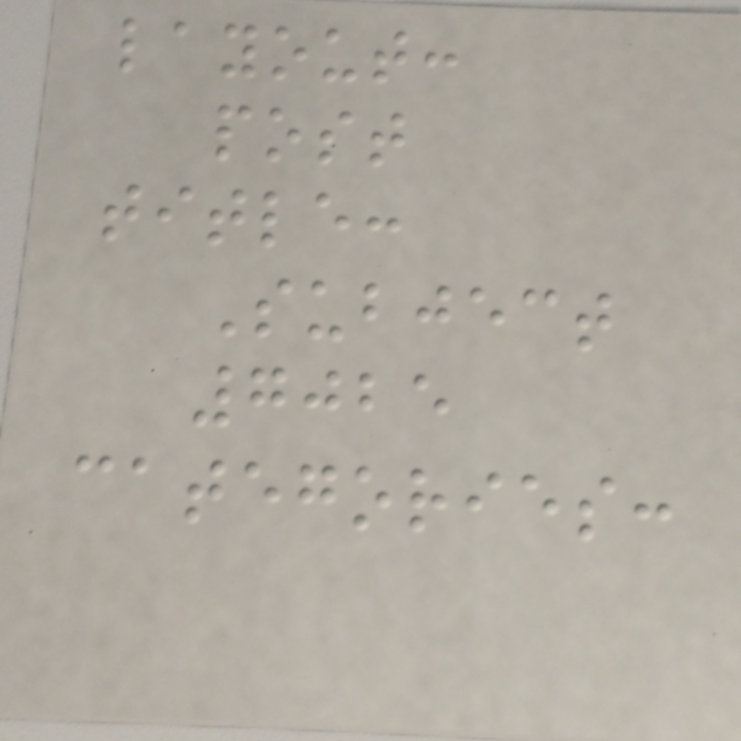layout:
post
title:
Subject
7025
categories:
